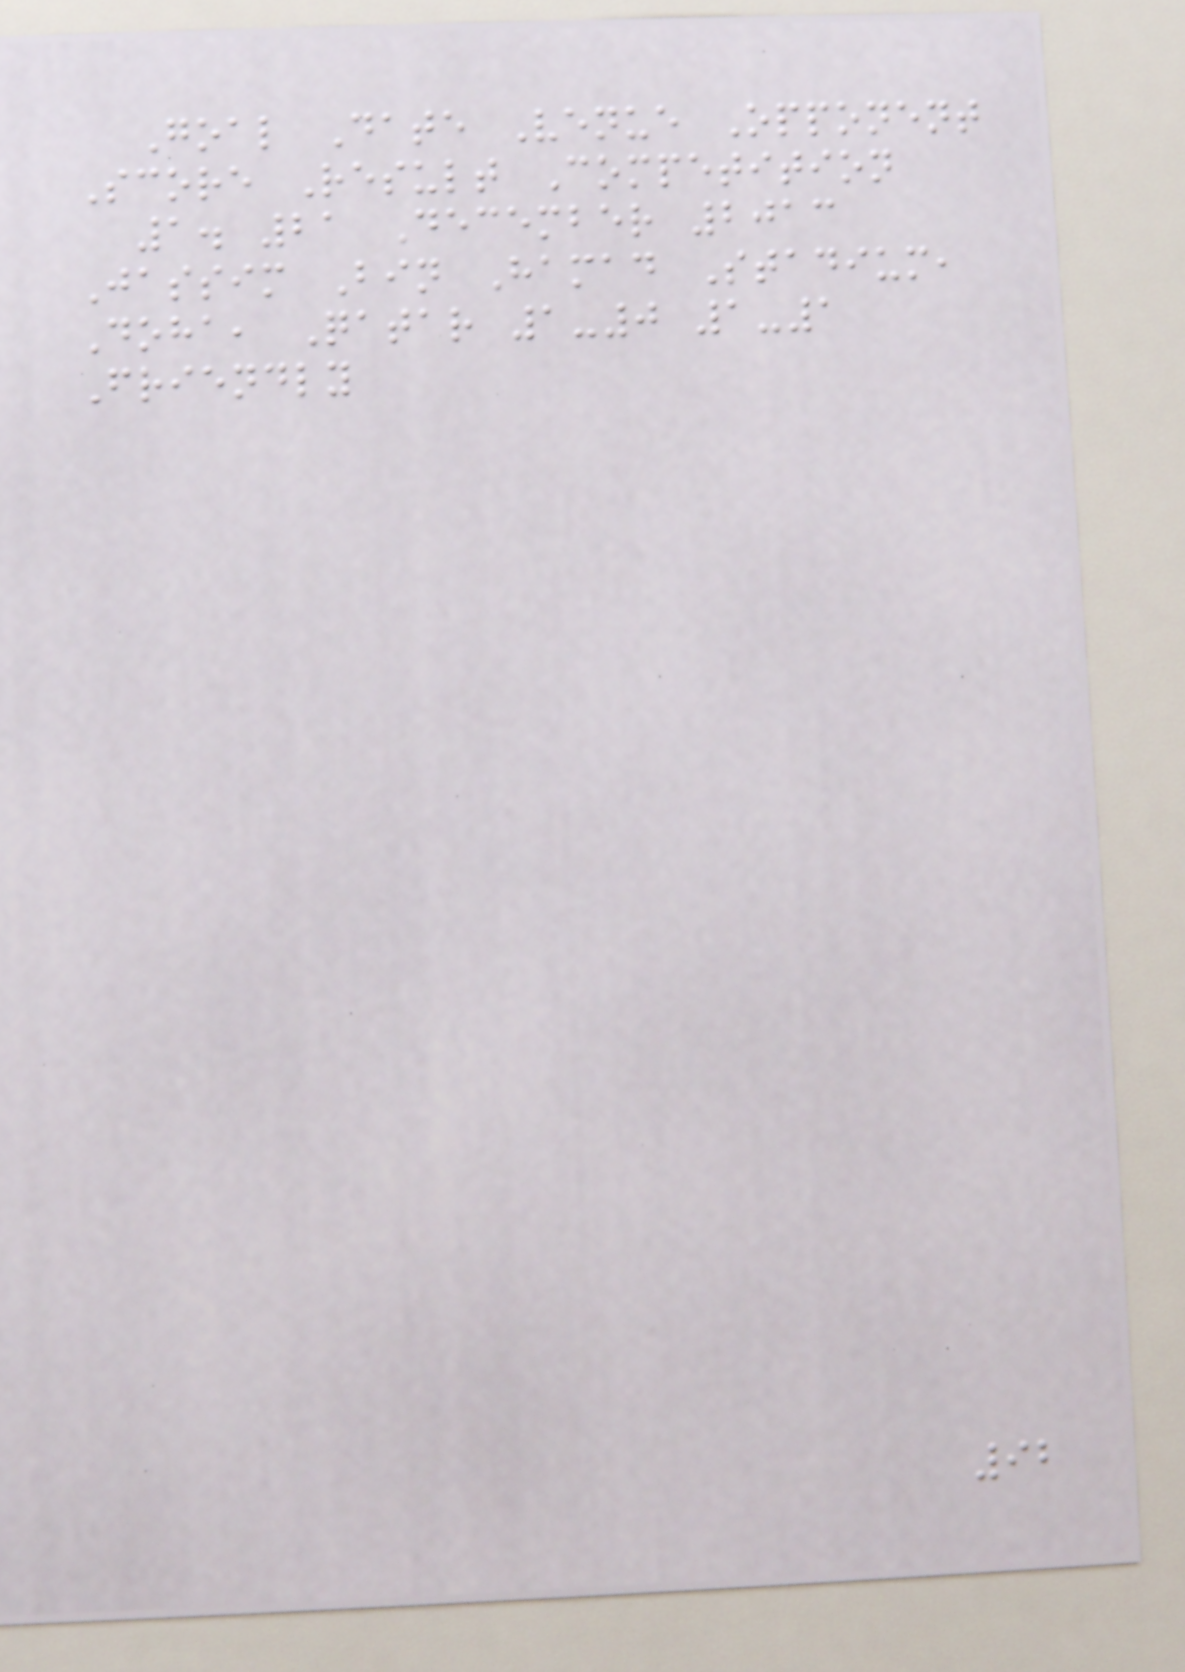Goal Date Venue Opponent
Score Result Competition
1. 21 December 2013
Jassim Bin Hamad Stadium,
Doha, Qatar 1-0 1-1
Friendly
92
